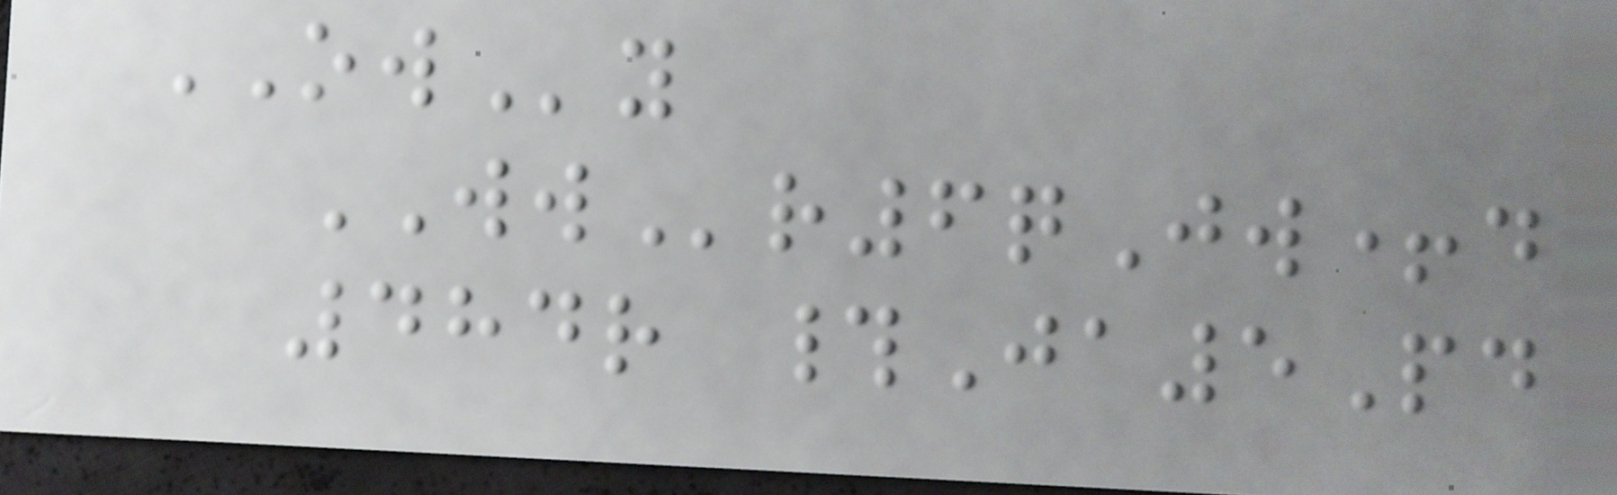OWy
WWr6qJw+d
484r #Ja5Pd
